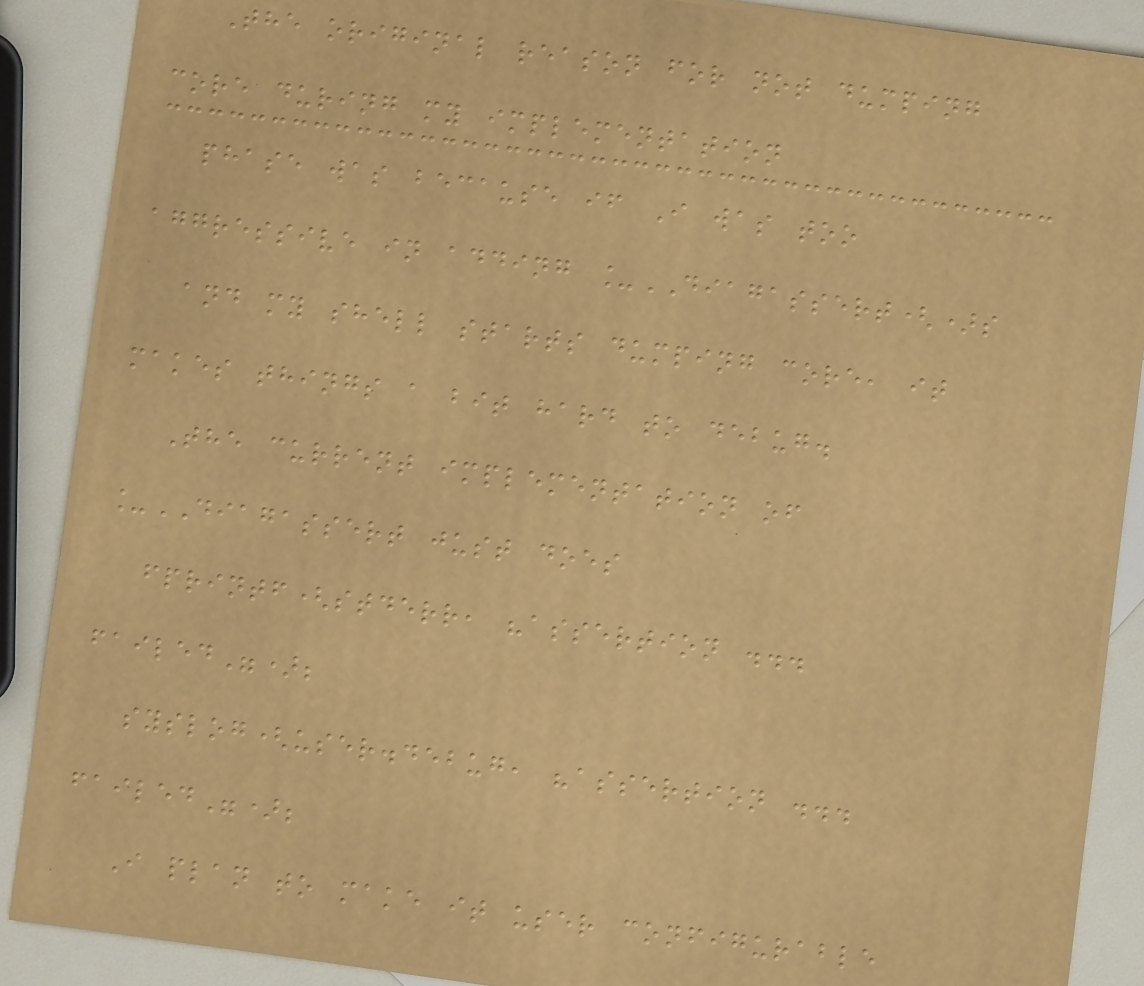The original reason for not dumping
core during my implementation
phase was because if I was too
aggressive in adding _DIAGASSERT()s
and my shell starts dumping core, it
makes things a bit hard to debug.
The current implementation of
_DIAGASSERT just does
fprintf(stderr, "assertion ...
failed");
syslog(user.debug, "assertion ...
failed");
I plan to make it user configurable
